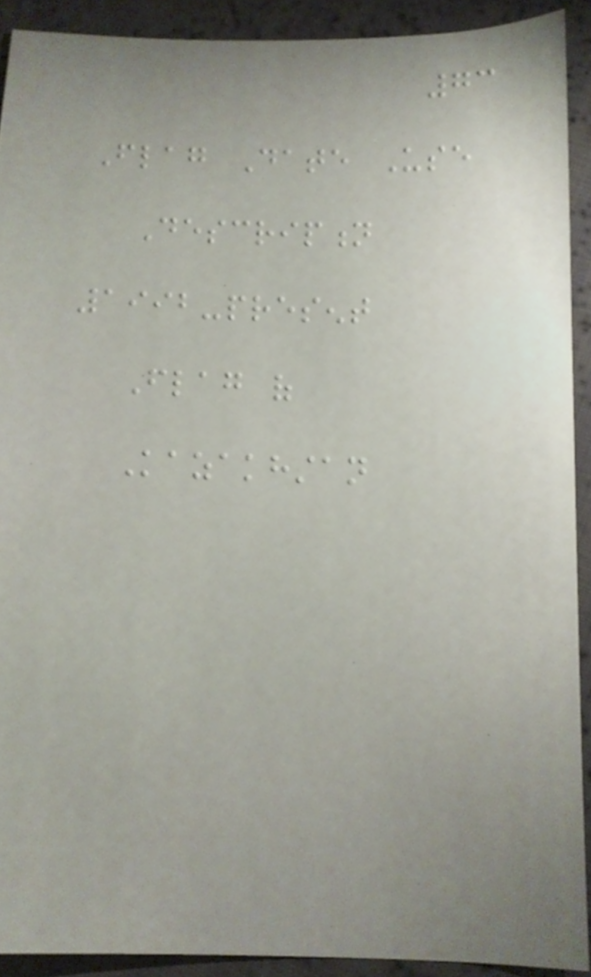73
Flag Date Use
Description
1992-present
Flag of
Kazakhstan
